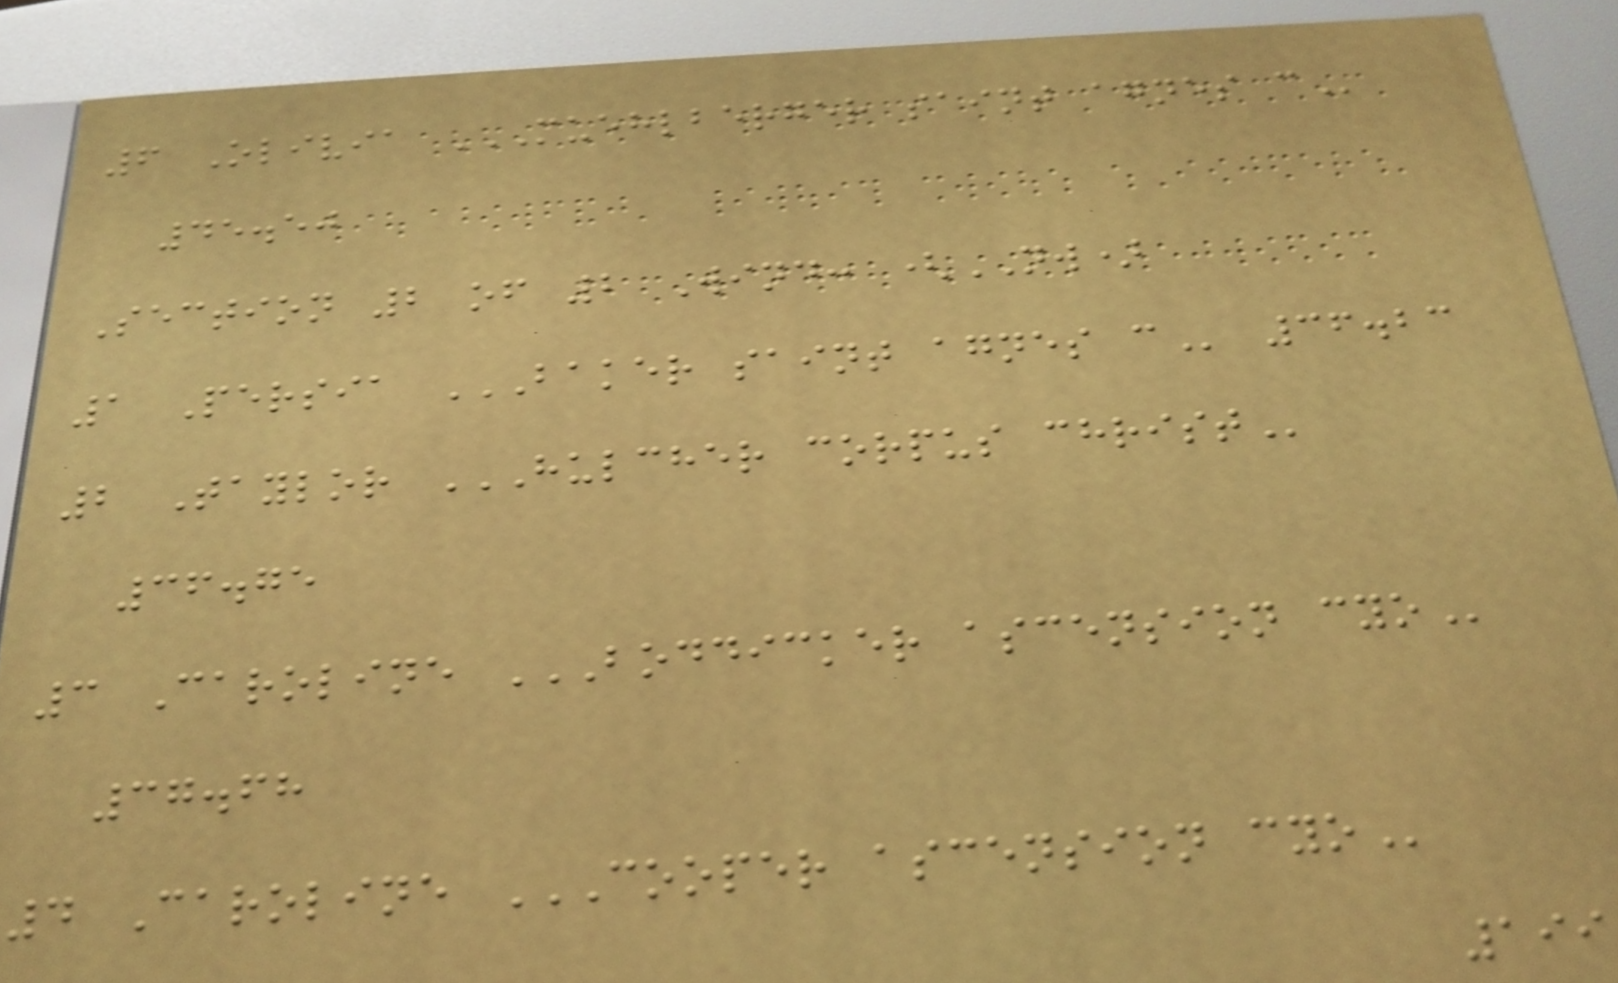6 Olivia MUEHLBERGER SAINT AGNES C
45.50
Section 2 of 2 Wind: (NW)
1 Persia BAKER SAINT AGNES C 36.23
2 Taylor HULCHER CORPUS CHRIST
36.75
3 Caroline BODDICKER ASCENSION CYO
37.68
4 Caroline COOPER ASCENSION CYO
199
